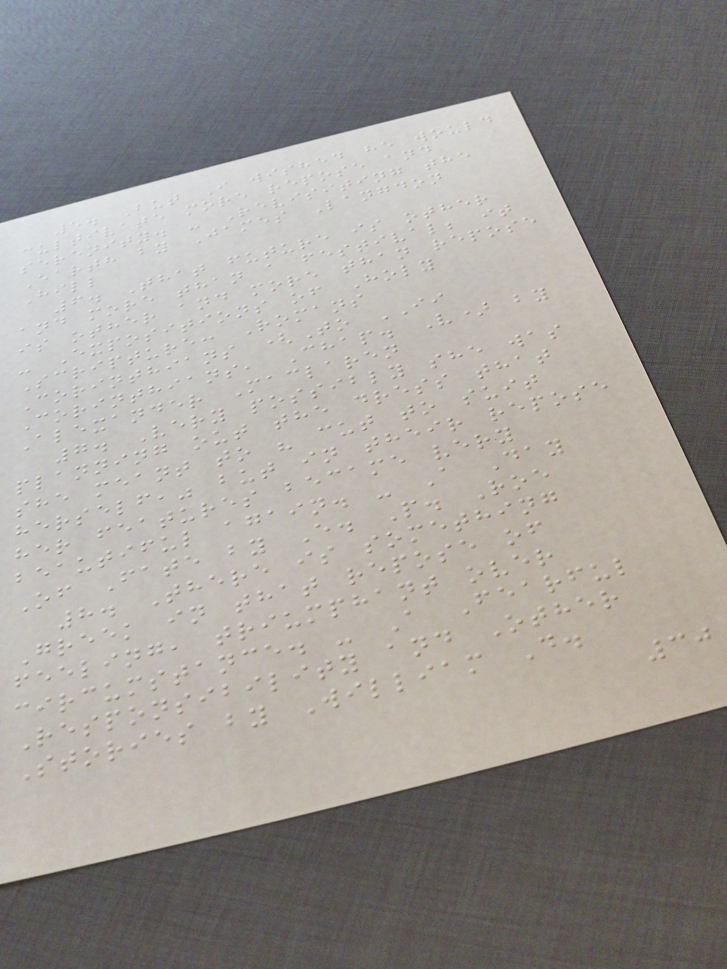5. But I wished he would
cultivate more repose and
serenity. - Revisiting the
Earth by James Langdon
Hill
6. That future is other
and more than a festival; it
is other and more than repose
- Expositions of Holy
Scripture: Romans
Corinthians (To II
Corinthians, Chap. V) by
Alexander Maclaren
7. Very possibly she was
planning out the dress that
she meant to " cut to suit
herself," but in their repose
her features became very
beautiful again. - A Day
Of Fate by E. P. Roe
8. There is something
Greek in that repose of
feeling, triumphant over
circumstance. - A Fearful
Responsibility and Other
Stories by William D.
30
